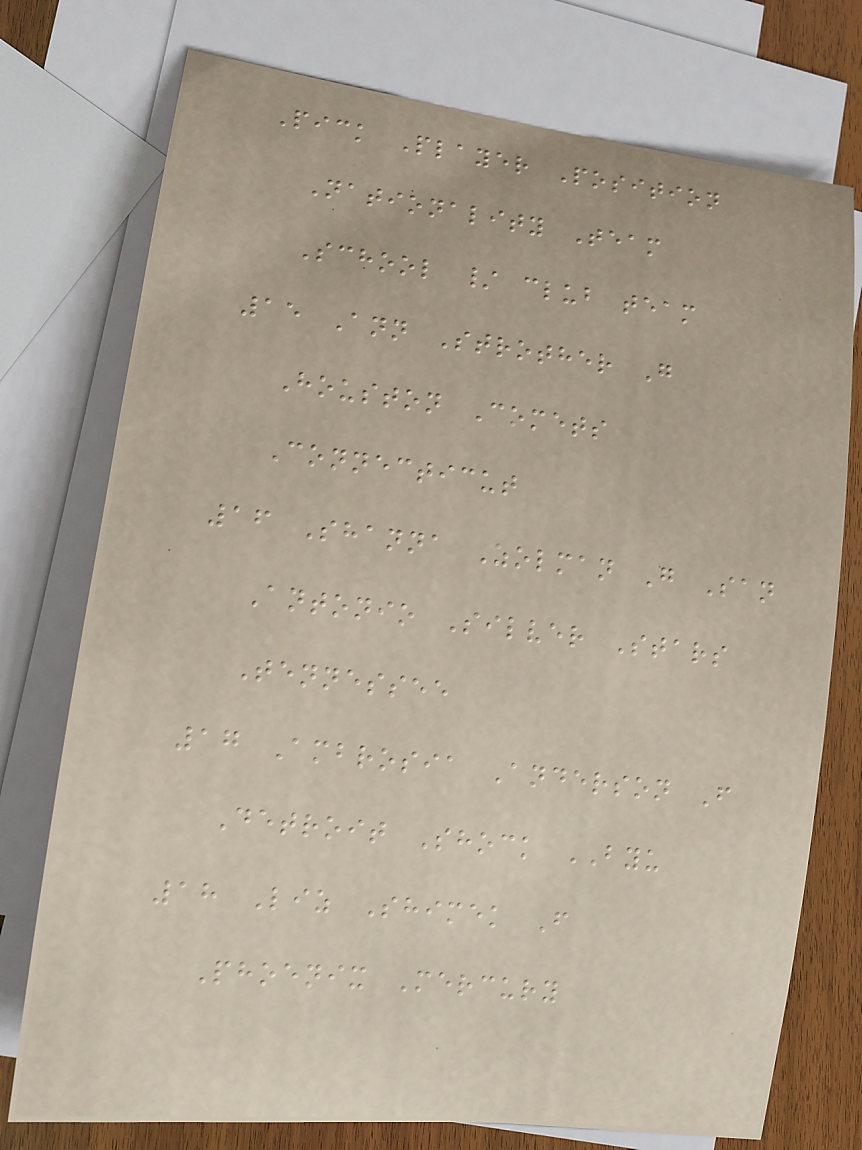Pick Player Position
Nationality Team
School / club team
15 Ann Strother G
Houston Comets
Connecticut
16 Shanna Zolman G San
Antonio Silver Stars
Tennessee
17 Ambrosia Anderson F
Detroit Shock BYU
18 Liz Shimek F
Phoenix Mercury
